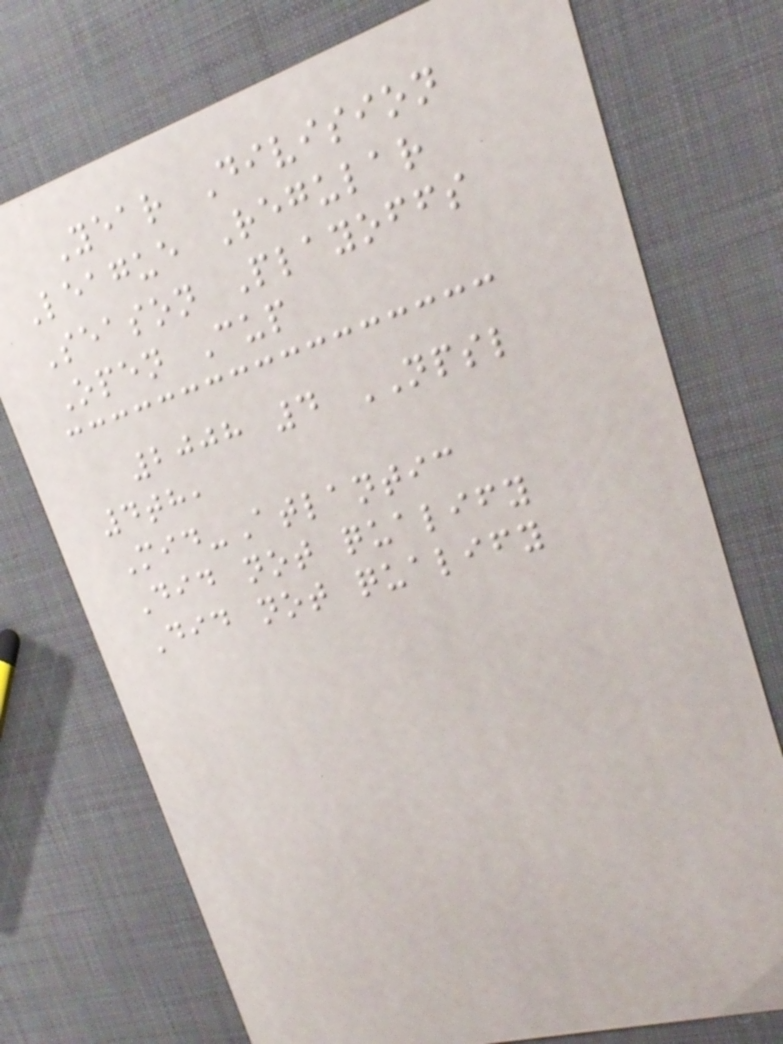Year Division
League Regular
Season Playoffs
Open Cup
2008 4 NPSL
4th,
Mid-Atlantic
Did not qualify
Did not qualify
